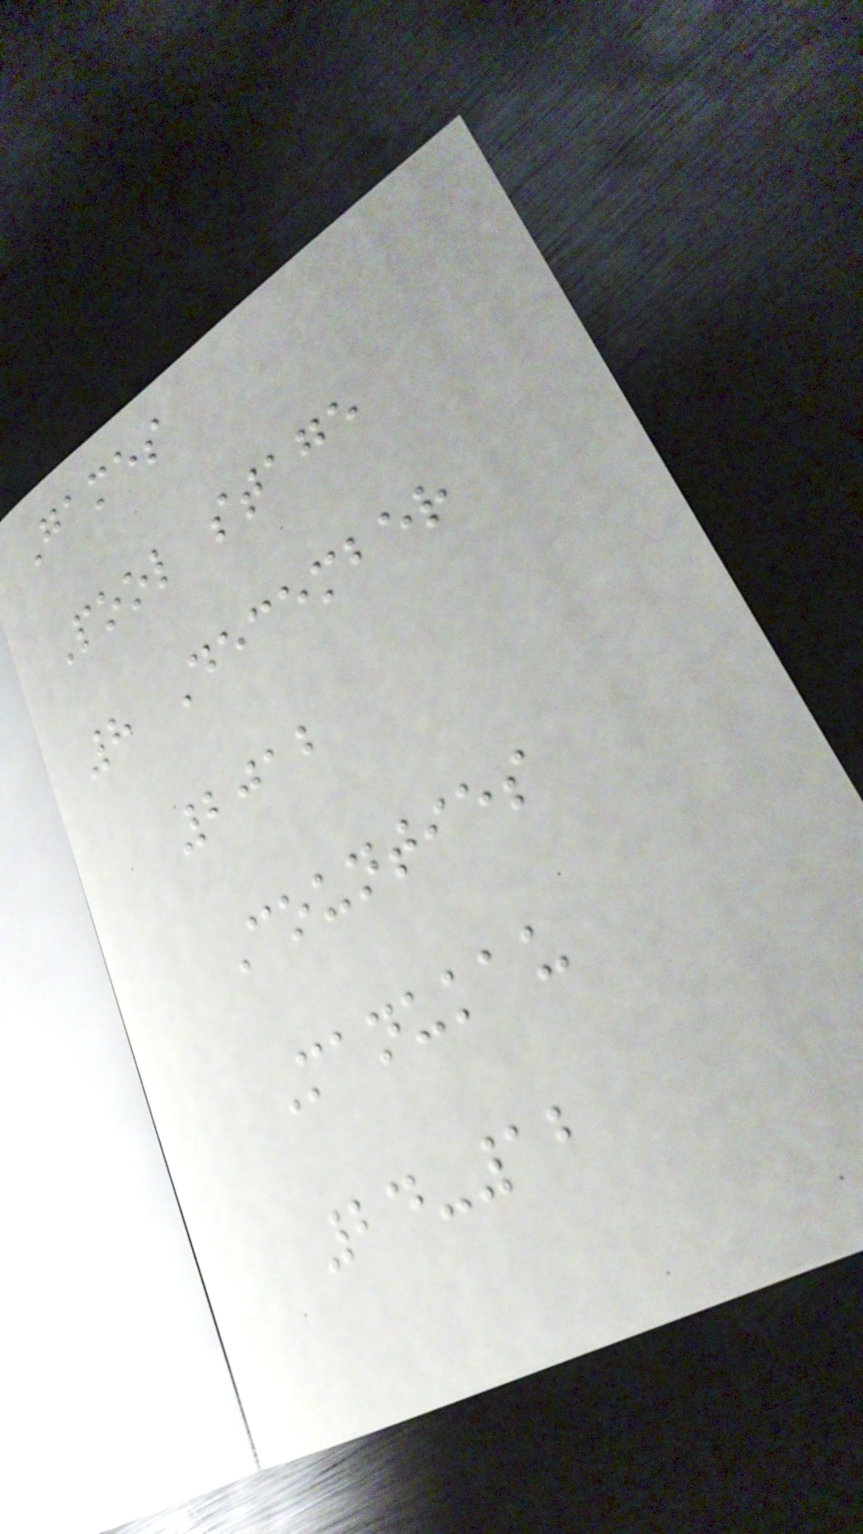Games
Pool stage
8 December
2012
Counties
Manukau
24-12
